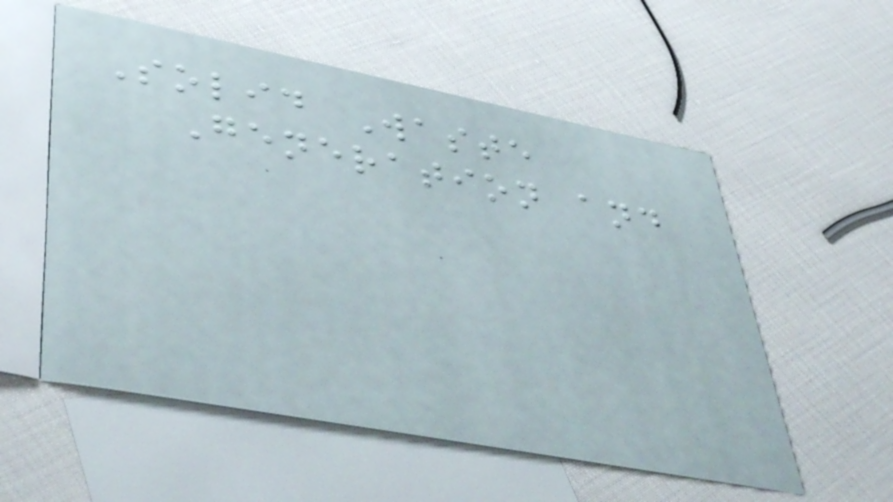Solid Waste
Generation and
